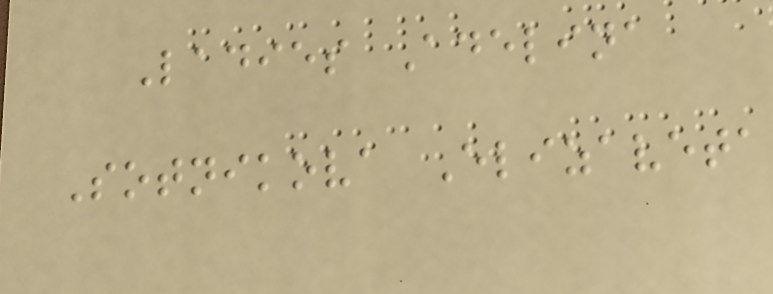Ladies Adelina
Sotnikova Elizaveta
